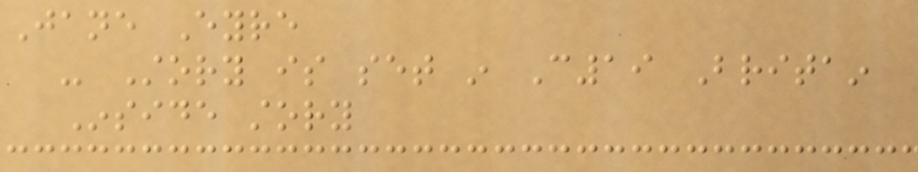Jane Eyre
- Story is set in C19 Britain
Inside story
